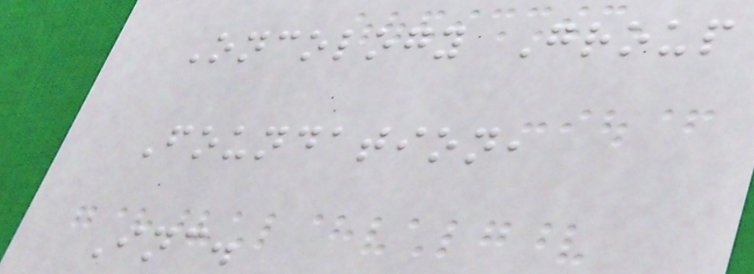Oncology Group
Foundation,
Inc.
